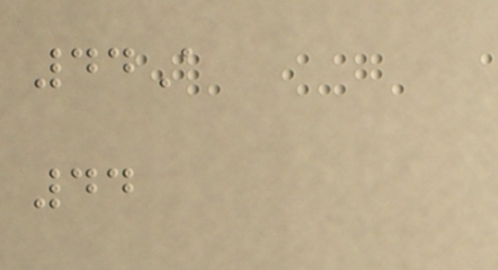44A
44
